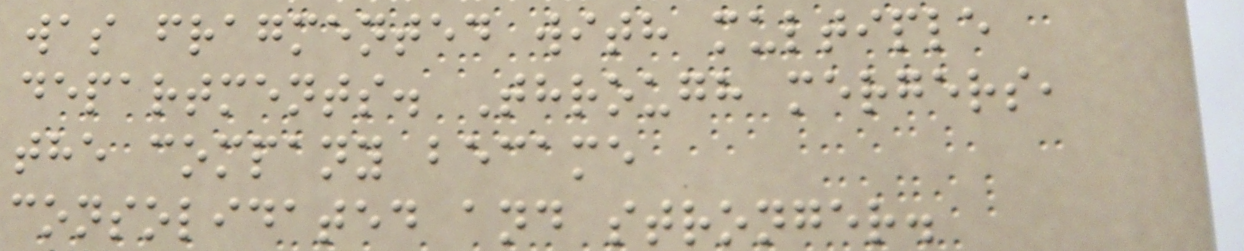was fragmented with multiple
departments. Through mergers,
the company became
consolidated and stronger.
